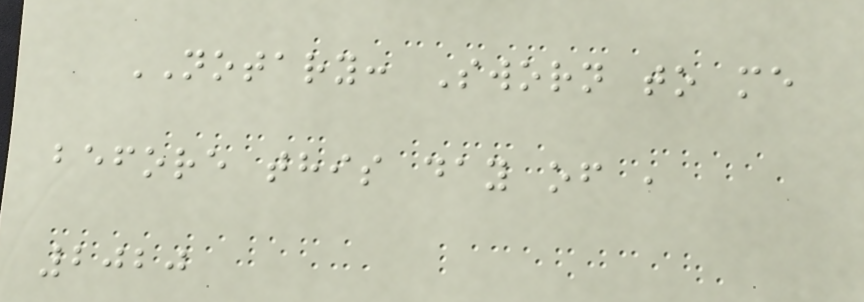NOTARY: Sworn to me
before this day of ,
2020
